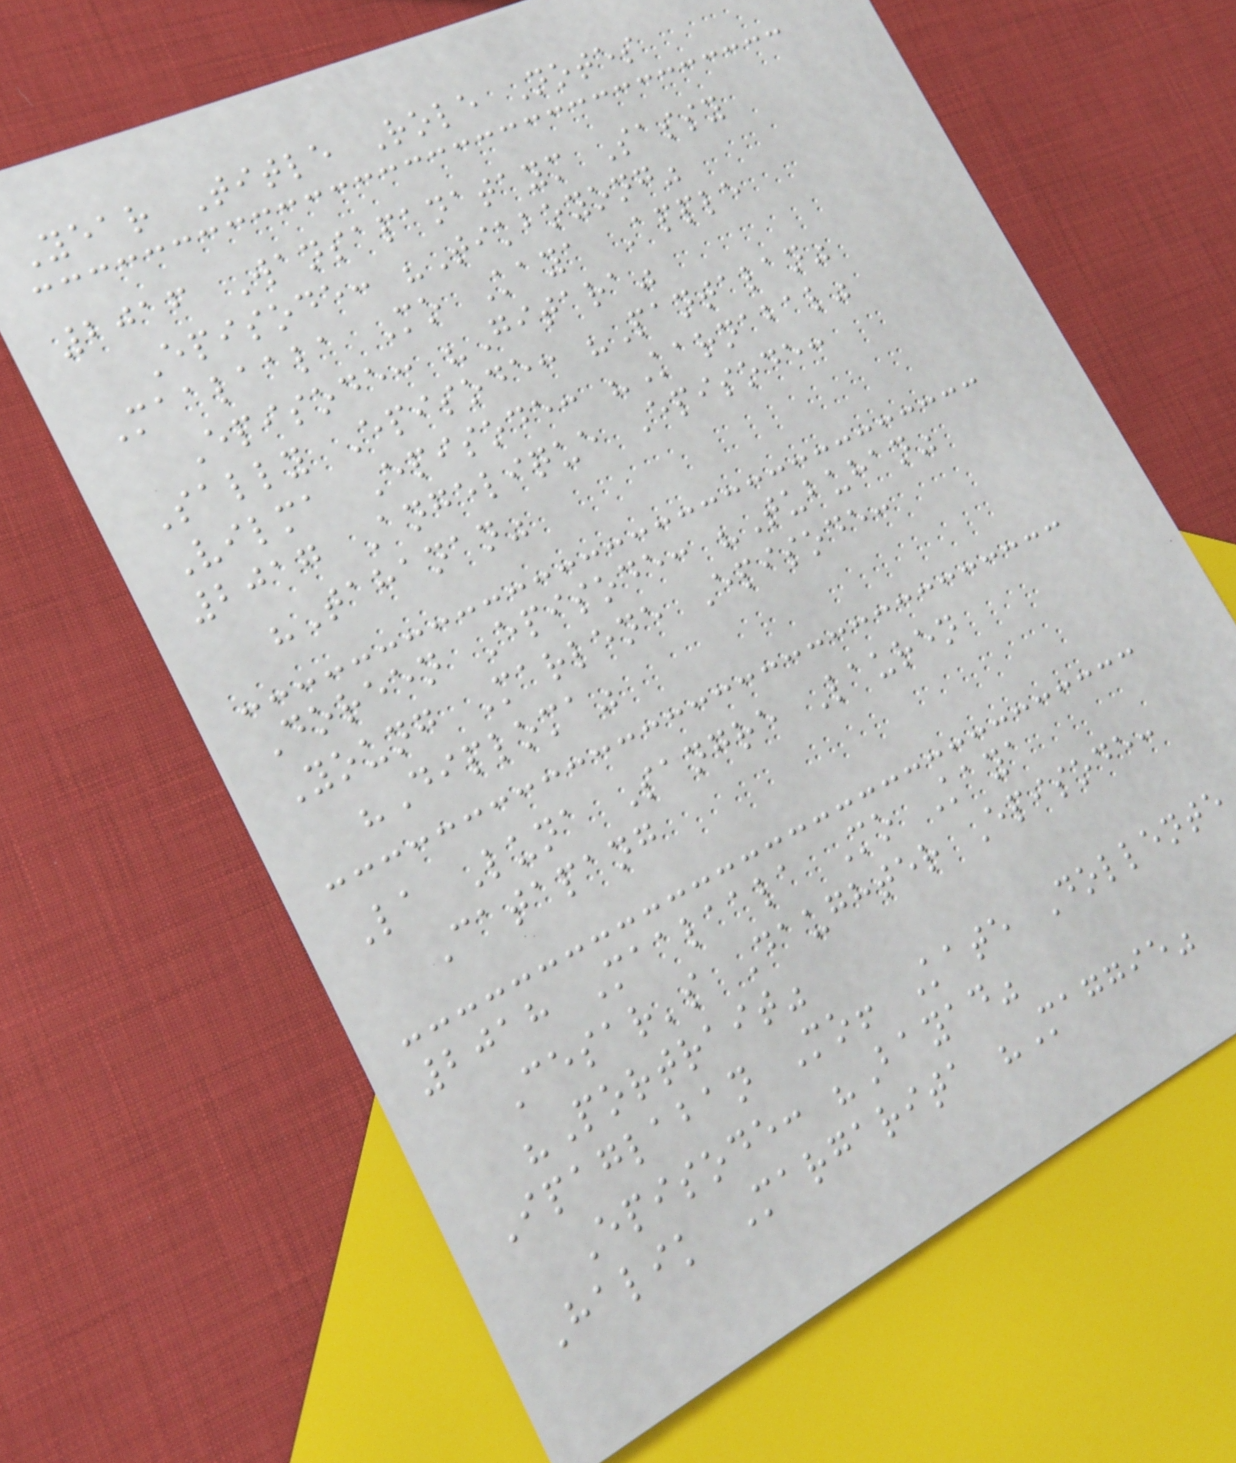Year Title Role Notes
2016 Wansapanataym Sassy
Episode: "Tikboyong"
Maalaala Mo Kaya Apple
Episode: "Gitara"
Sally Episode: "Pantalan"
Vilma Episode: "Karnabal"
2017 Angelique Episode:
"Tahanan"
Doreen Episode: "Tubuhan"
Young Marlene Episode:
"Diploma"
La Luna Sangre Lauren
Catapang
2018 Maalaala Mo Kaya
Cesar's Daughter Episode:
"Portrait"
Ipaglaban Mo! Kate Dollente
Episode: "Bayad"
Halik Margarita "Maggie"
